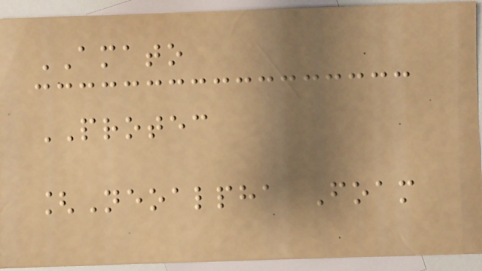AMATO
PROTEC
[Neoalpha Foam
